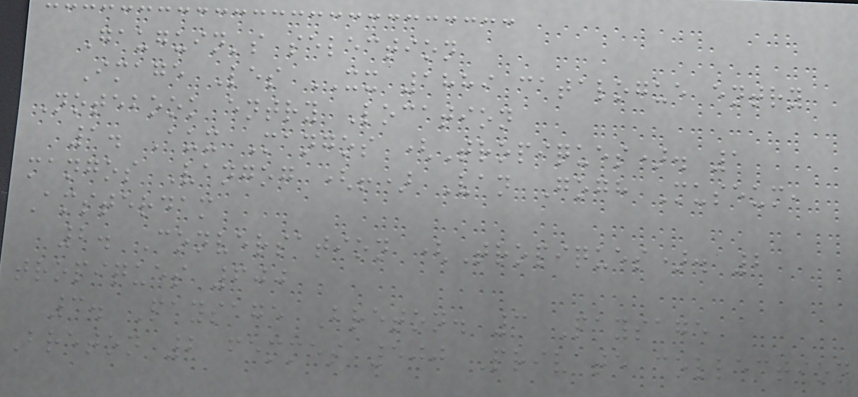Gauguin's selection
Image Les XX 1889 catalogue entry
Notebook entry Location
1. Aux Mangos (Tropiques). 1
mangos Vangog (!) Van Gogh Museum,
Amsterdam
2. Conversation (Tropiques). 2
tropiques 600
3. Paysage Breton. 3 Paysage
Breton 2 femmes 500 Private collection
